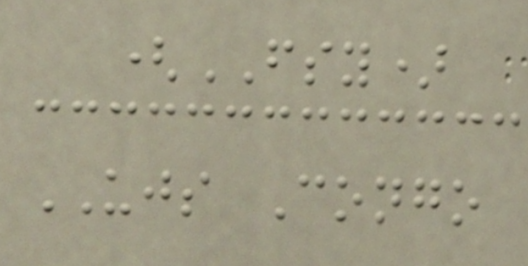(FSY)
UJS Congo
